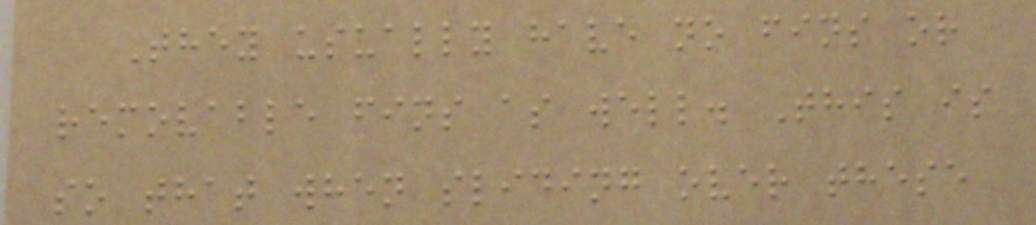They usually have no fins or
removable fins as well. This is
so that when sliding over these
